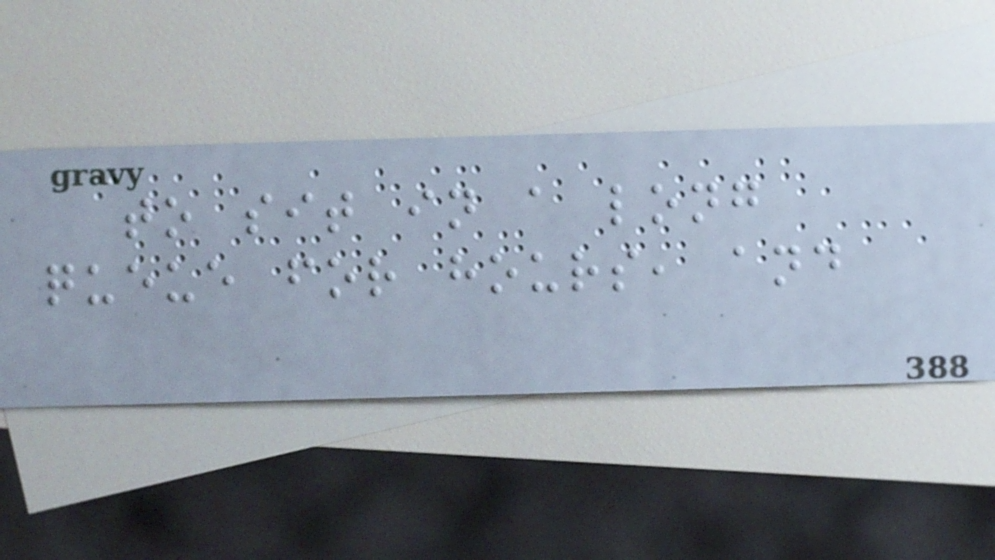to sit in a long
queue for hours, and
